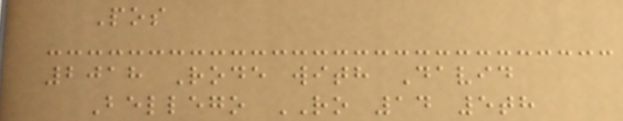Pos
2018 Rode with David
Bellego RO 14 5th
